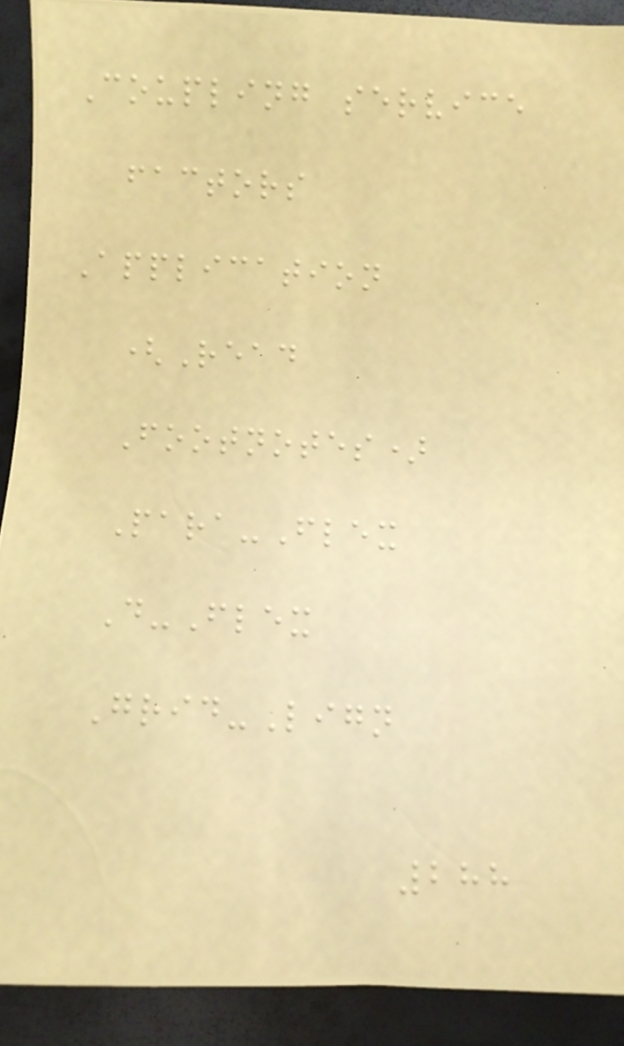Coupling service
factors
Application
(Read
Footnotes)
Para-Flex
D-Flex
Grid-Lign
288
